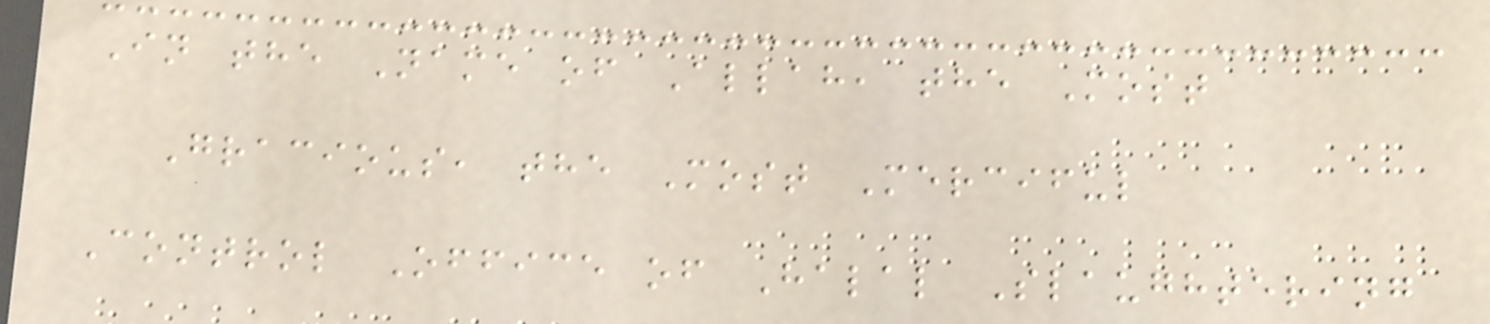In the Name of Allah, the Most
Gracious, the Most Merciful
Control Office of Halal Slaughtering
